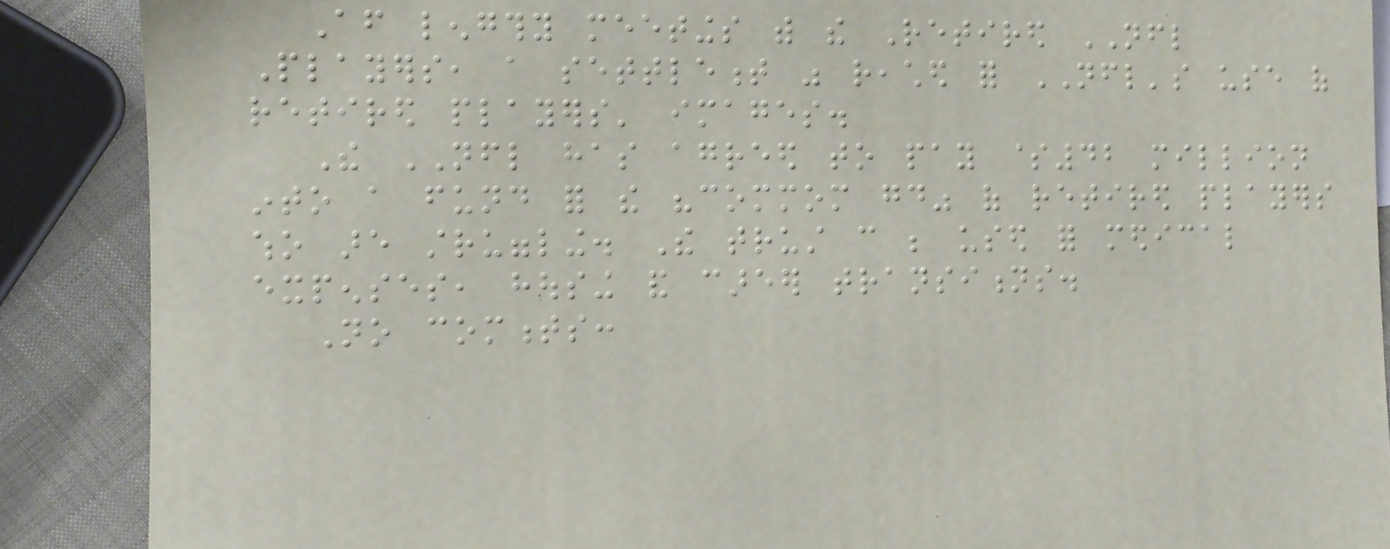After lengthy meetings with the Retired NFL
Players, a settlement was reached for NFL's use of
retired players' images.
The NFL has agreed to pay $42 million
into a fund for the "commom good" of retired players
who are struggling. The trust can be used for medical
expenses, housing and career transitions.
No comments:
